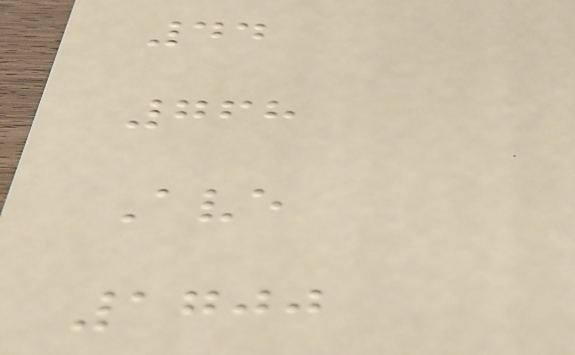44
768
Ave
1700
